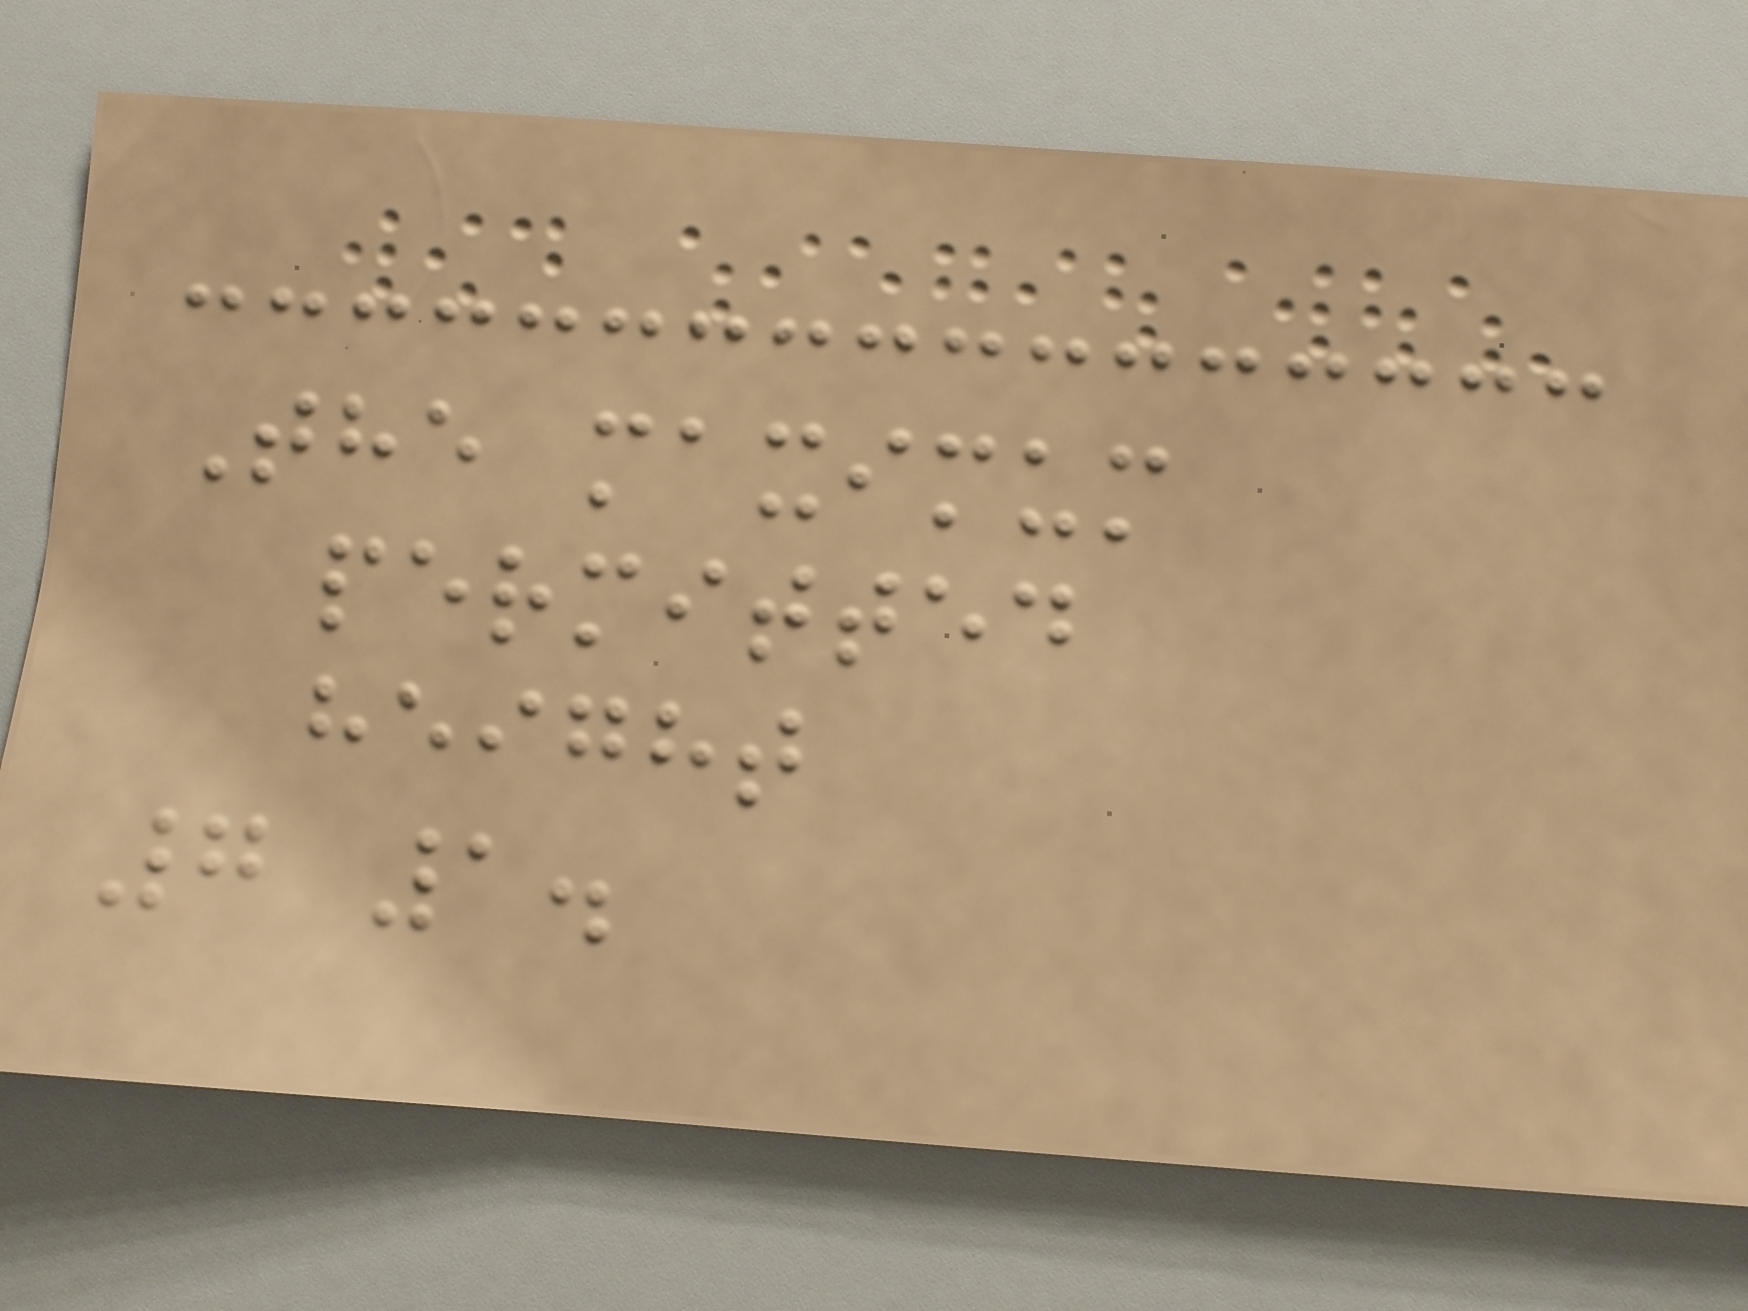The maximum
permitted
height
7 1.
